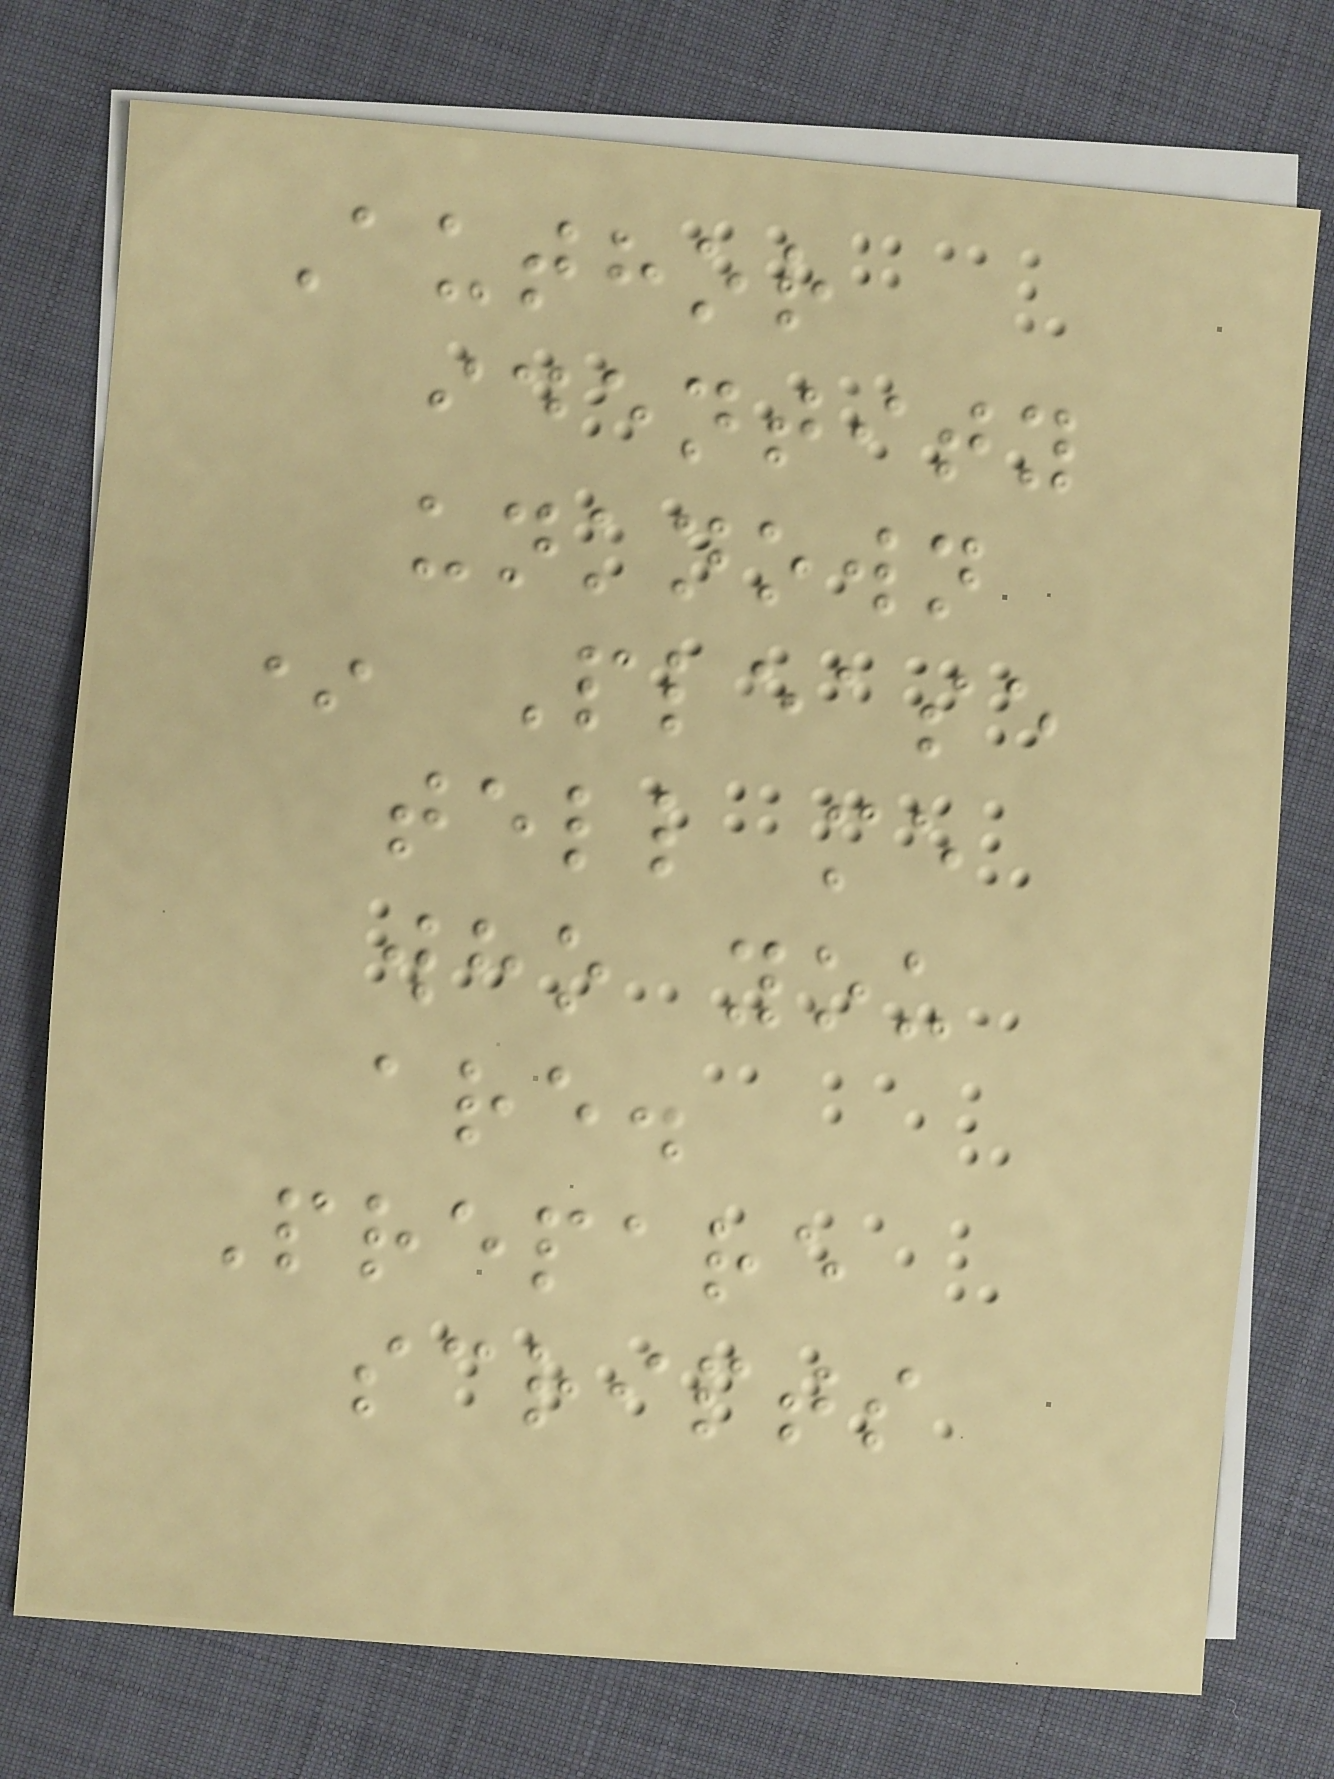Author
identity
unknown
* Please
tell me
who you
are.
Prepare
scripts
